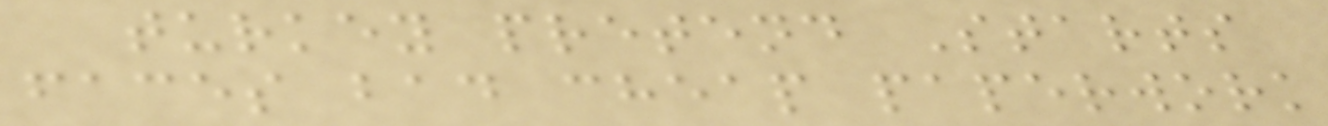turkey pretend Starts
faces bad cheap paperwork
